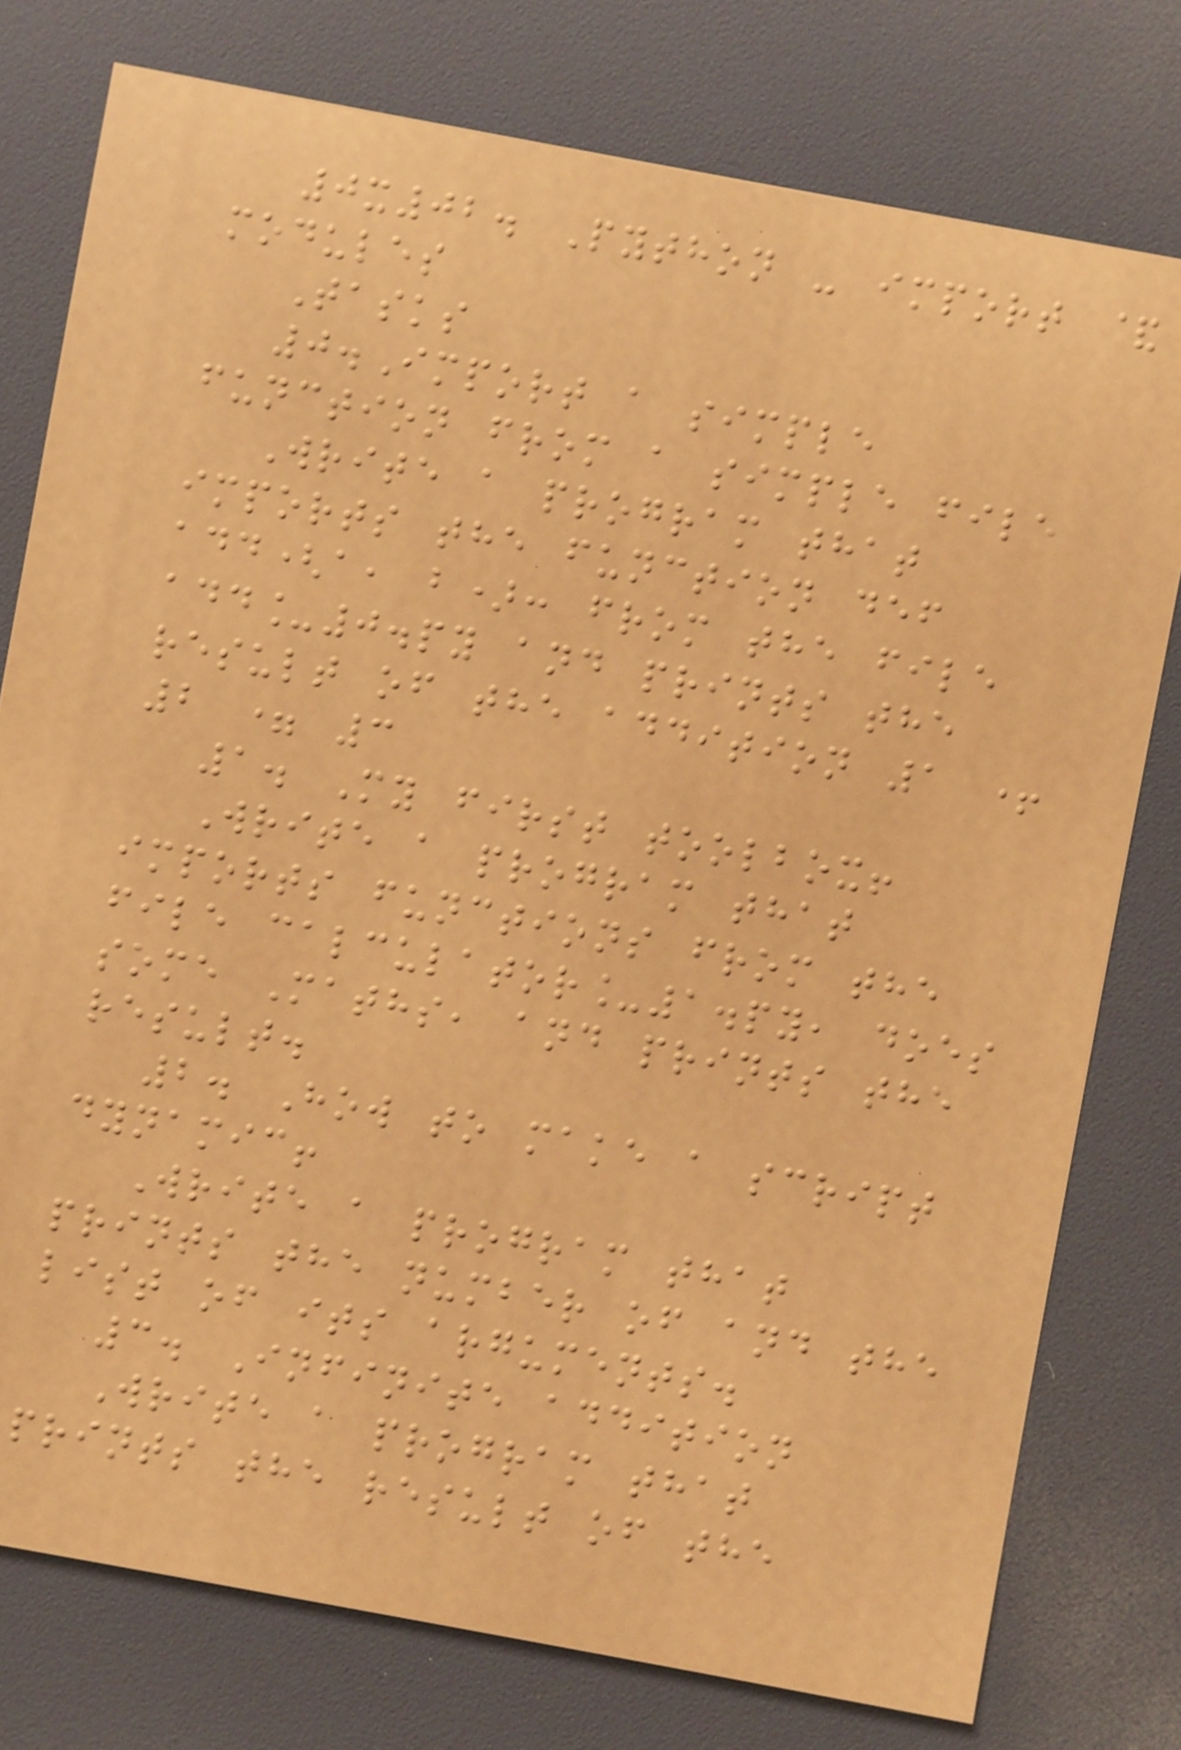0x02. Python - import &
modules
Tasks
0.Import a simple
function from a simple file
Write a program that
imports the function def
add(a, b): from the file
add_0.py and prints the
result of the addition 1 +
2 = 3
1. My first toolbox!
Write a program that
imports functions from the
file calculator_1.py, does
some Maths, and prints the
result.
2. How to make a script
dynamic!
Write a program that
prints the number of and the
list of its arguments.
3. Infinite addition
Write a program that
prints the result of the
